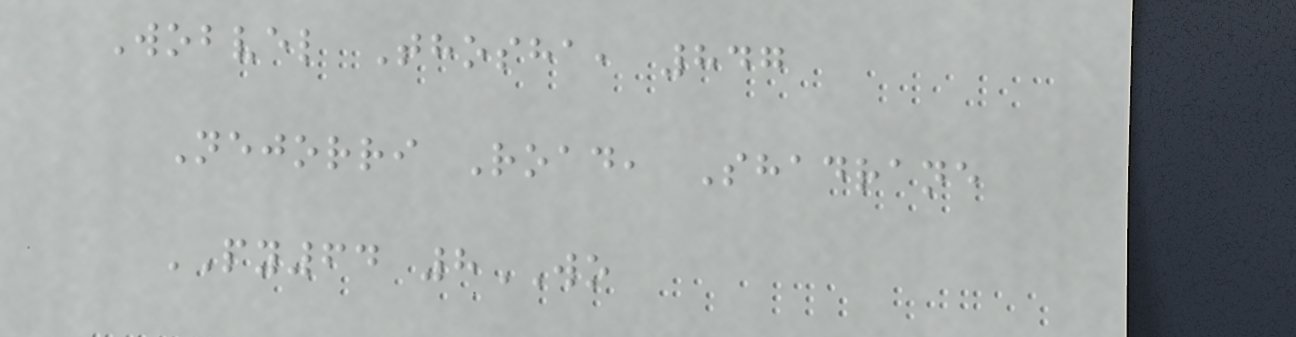Wobvel Thosha, 847
Nejorri Road, Shadrane
PY64 8WO
